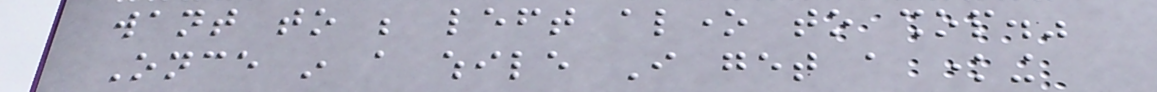want to be left alone to shop."
Once in a while I get a knowing
